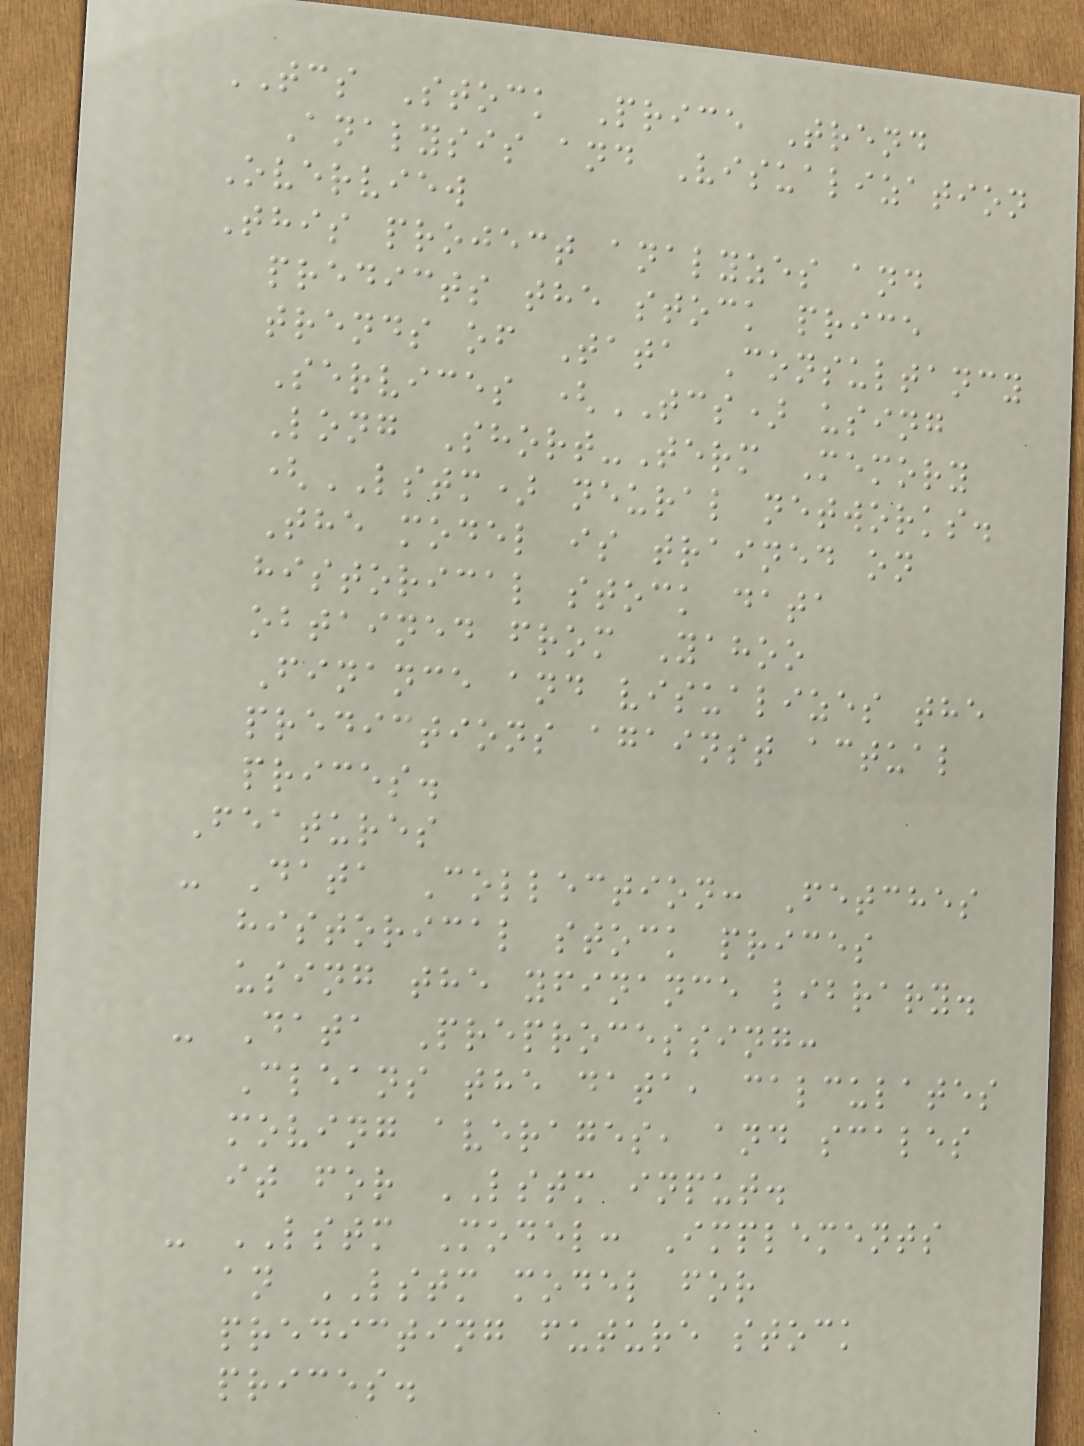TCS Stock Price Trend
Analysis and Visualization
Overview
This project analyzes and
predicts the stock price
trends of Tata Consultancy
Services (TCS) using
Long Short-Term Memory
(LSTM) neural networks.
The model is trained on
historical stock data
obtained from Yahoo
Finance and visualizes the
predictions against actual
prices.
Features
- Data Collection: Fetches
historical stock prices
using the yfinance library.
- Data Preprocessing:
Cleans the data, calculates
moving averages, and scales
it for LSTM input.
- LSTM Model: Implements
an LSTM model for
predicting future stock
prices.
